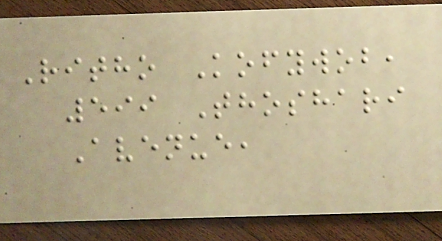Ritho Kofywob,
599 Thoshari
Avenue,
